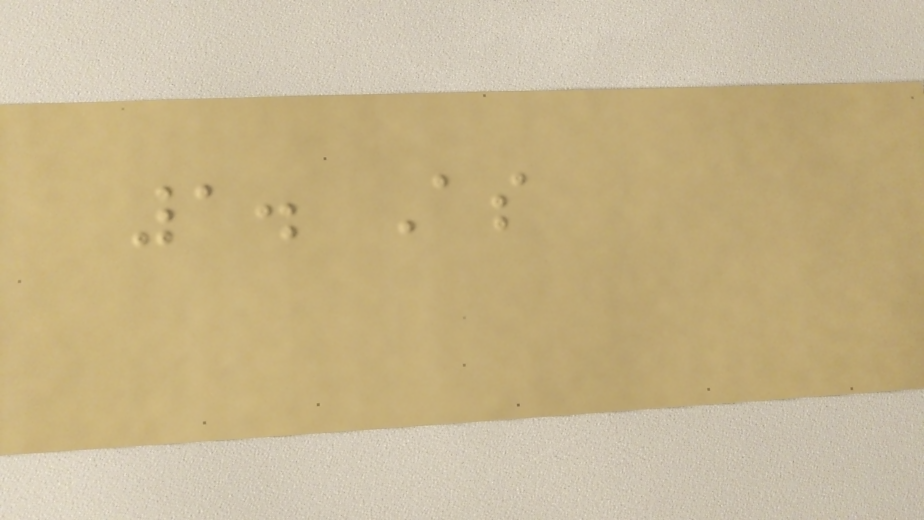1. As
